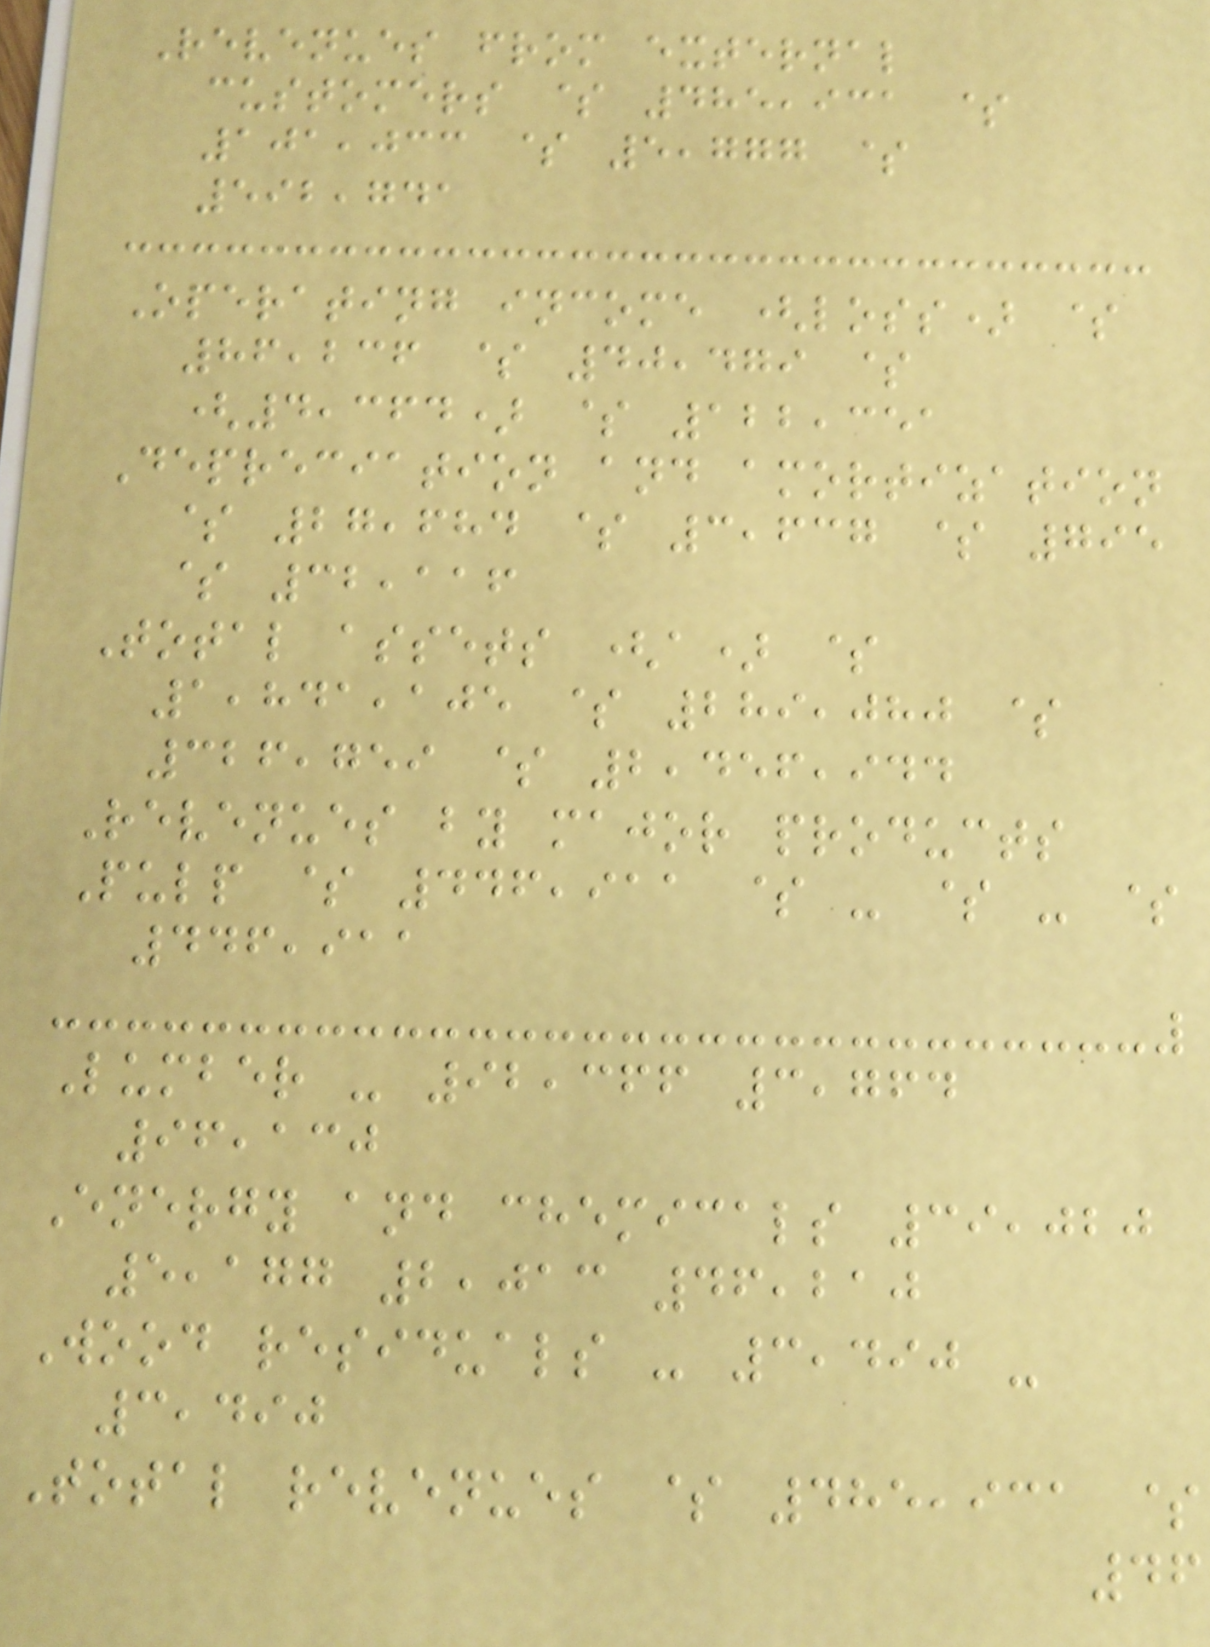Revenues from external
customers $ 485,931 $
101,033 $ 5,777 $
592,741
Operating income (loss) $
86,236 $ 40,479 $
(4,364) $ 122,351
Depreciation and amortization
$ 27,684 $ 3,637 $ 795
$ 32,116
Total assets (a) $
1,841,105 $ 289,080 $
326,759 $ 2,456,944
Revenues by major products
Pulp $ 446,911 $ - $ - $
446,911
Lumber - 92,366 3,764
96,130
Energy and chemicals 39,020
5,177 2,013 46,210
Wood residuals - 3,490 -
3,490
Total revenues $ 485,931 $
46
